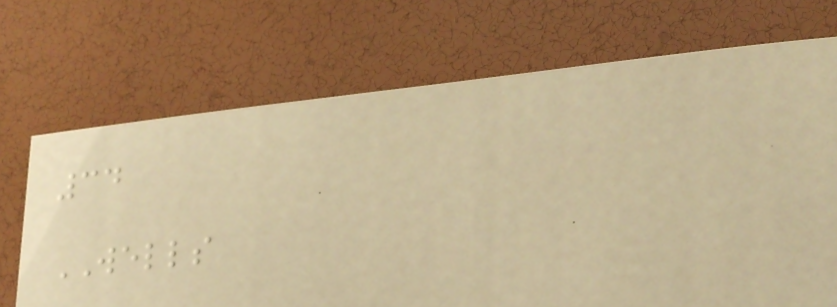34
WELLS
